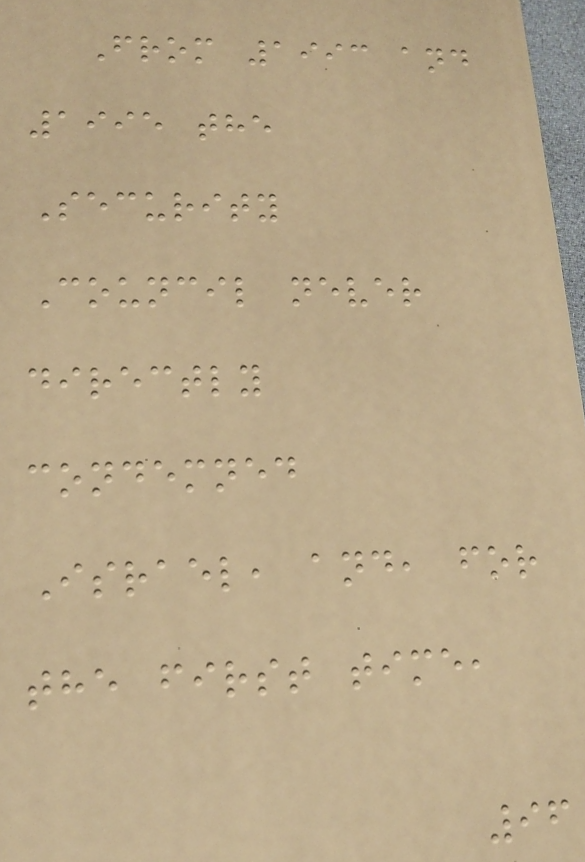From 1993 and
1995 the
Security
Council never
directly
condemned
Israel, and, for
the first time,
96
